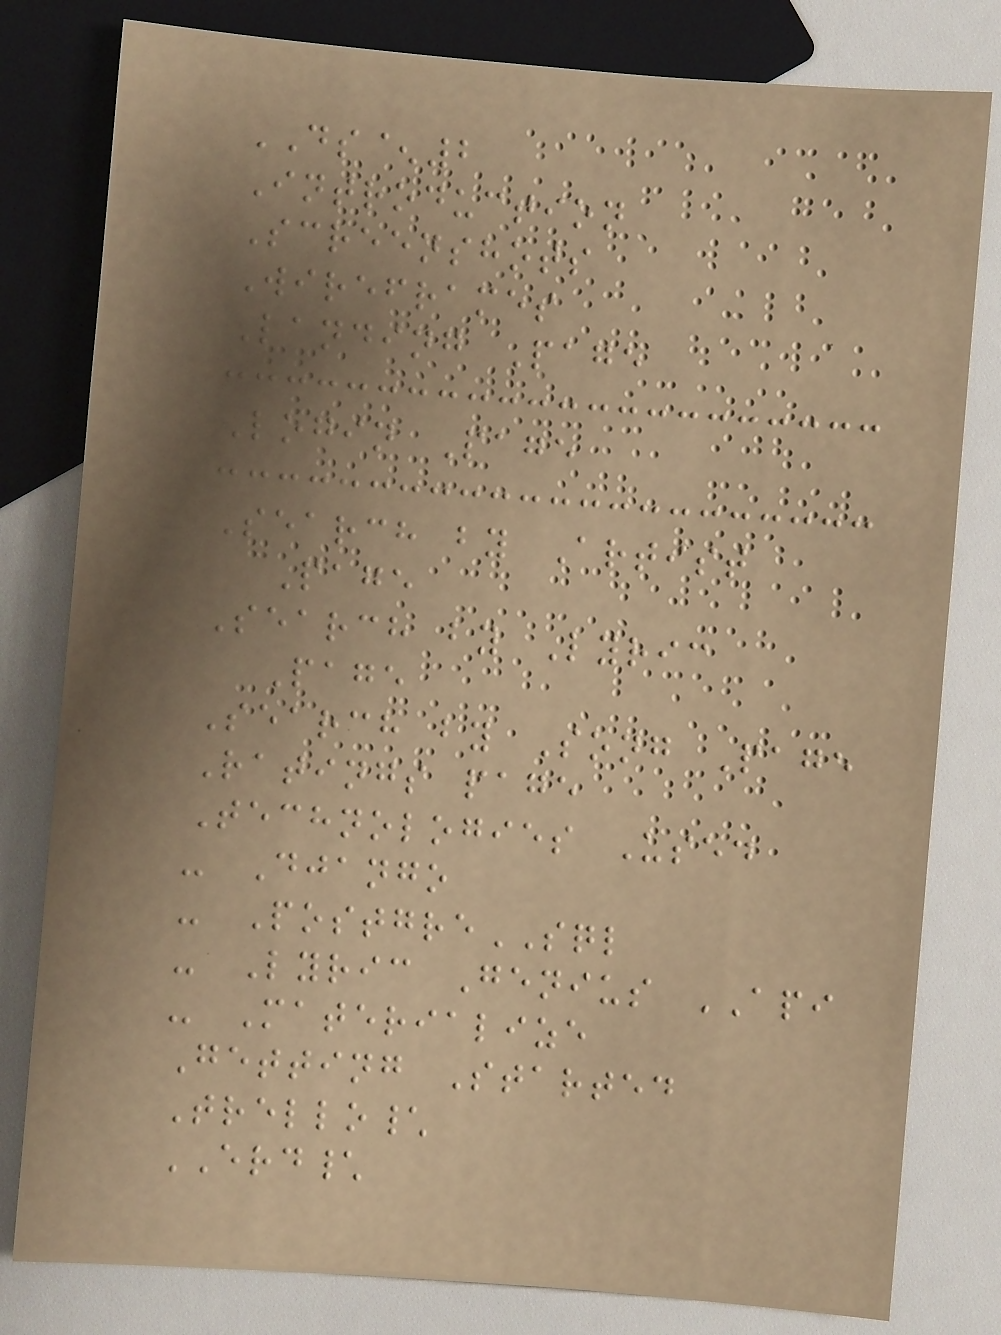DS^2
Introduction
Screenshots
Wireframes
Landing Page
Login Page
Search by Artist
Page
Search by Lyric
Page
Search by Song Page
Ratings page
Technologies Used
- Django
- PostgreSQL
- Lyric Genius API
- Materialize
Getting Started
Trello\
ERD\
